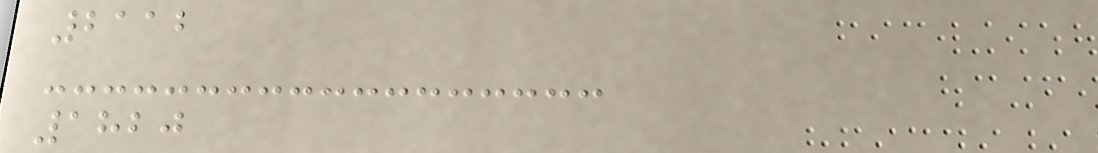2112
1820
